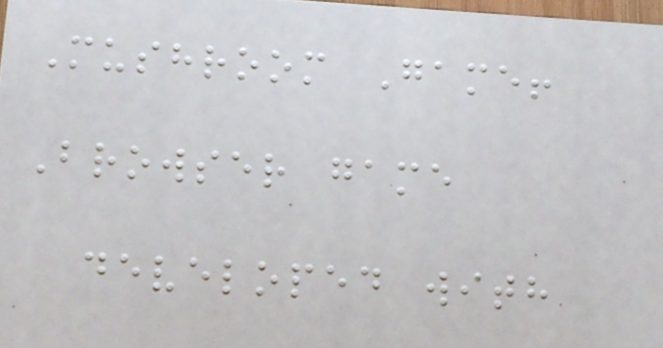Mushroom Game!
Browser game
developed with
